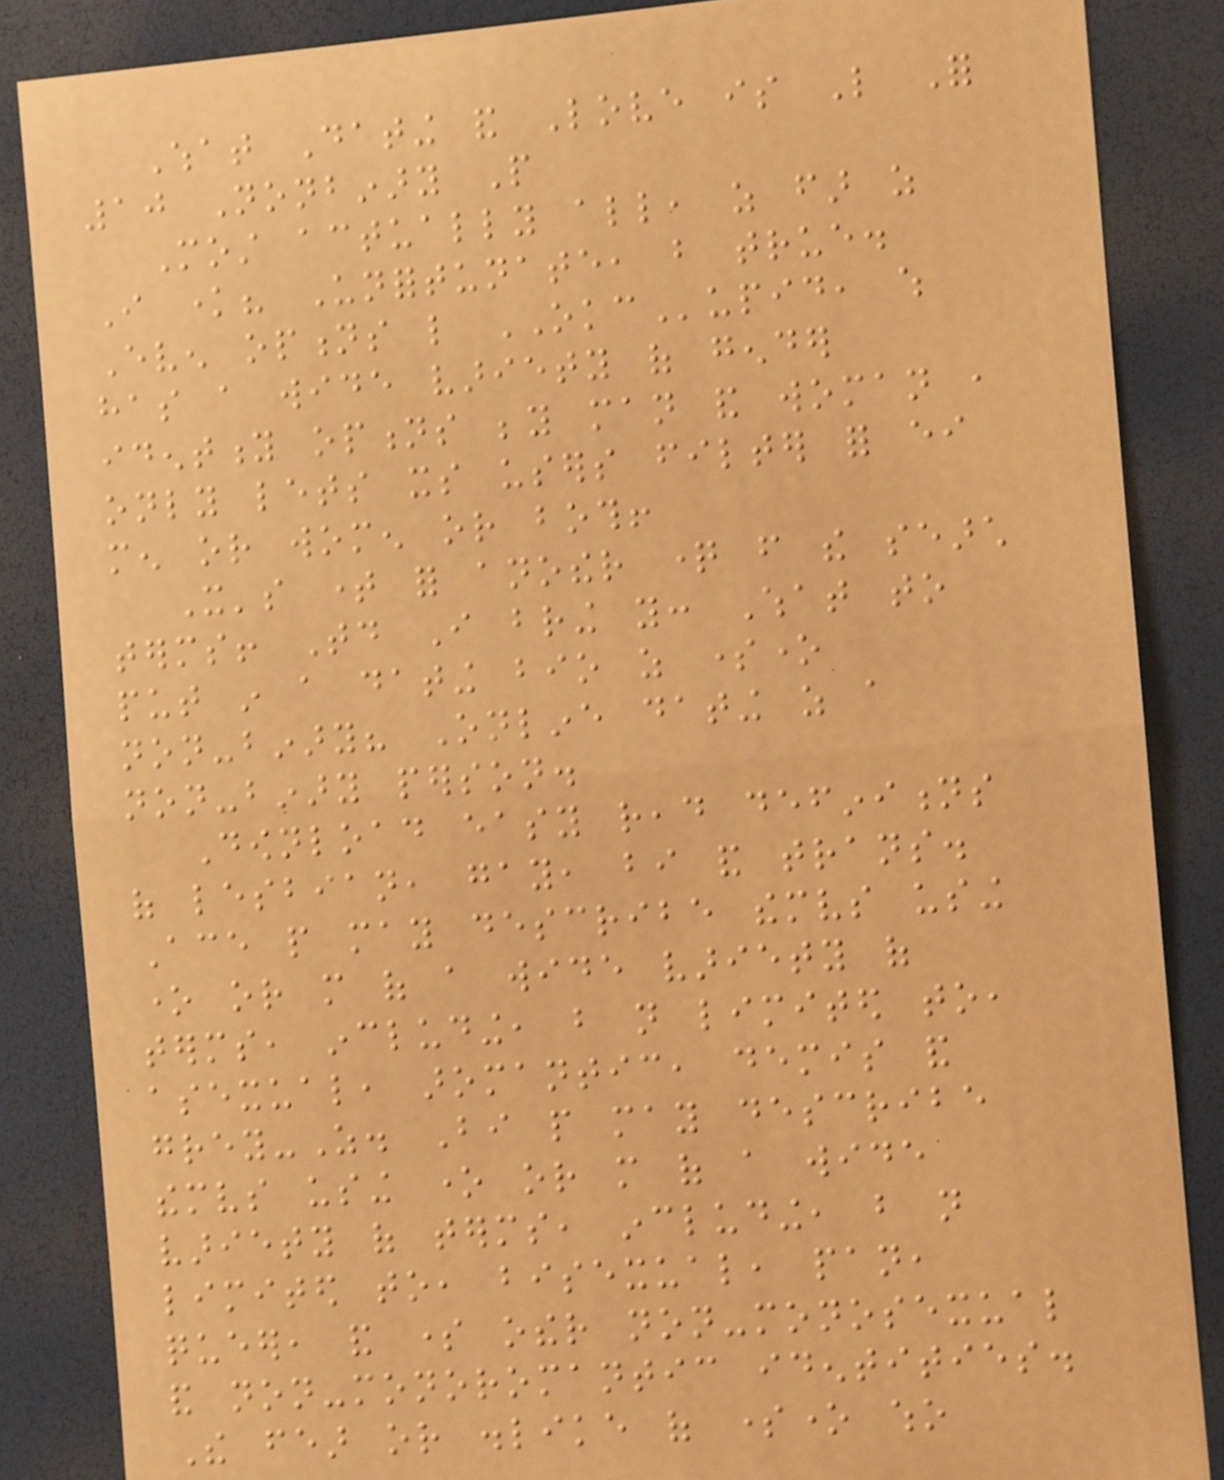What Dating and Love is Like For
10 Nonbinary People
Most actually all, as far as
I know? Unfortunate, but true.
Even options like OKCupid, which
has a wide variety of gender
identity options beyond man and woman ,
only lets its users filter for either
men or women or both!
It's time for another question from the search
terms! Today I bring you: What to
put in a dating bio as someone
non-binary? Online dating as a
non-binary person.
Download easy read definitions
of lesbian, gay, bi and trans.
Ace people may describe themselves using
one or more of a wide variety of
terms, including, but not limited to,
asexual, aromantic, demis and
grey-As. Bi people may describe
themselves using one or more of a wide
variety of terms, including, but not
limited to, bisexual, pan,
queer, and some other non-monosexual
and non-monoromantic identities.
The fear or dislike of someone who
